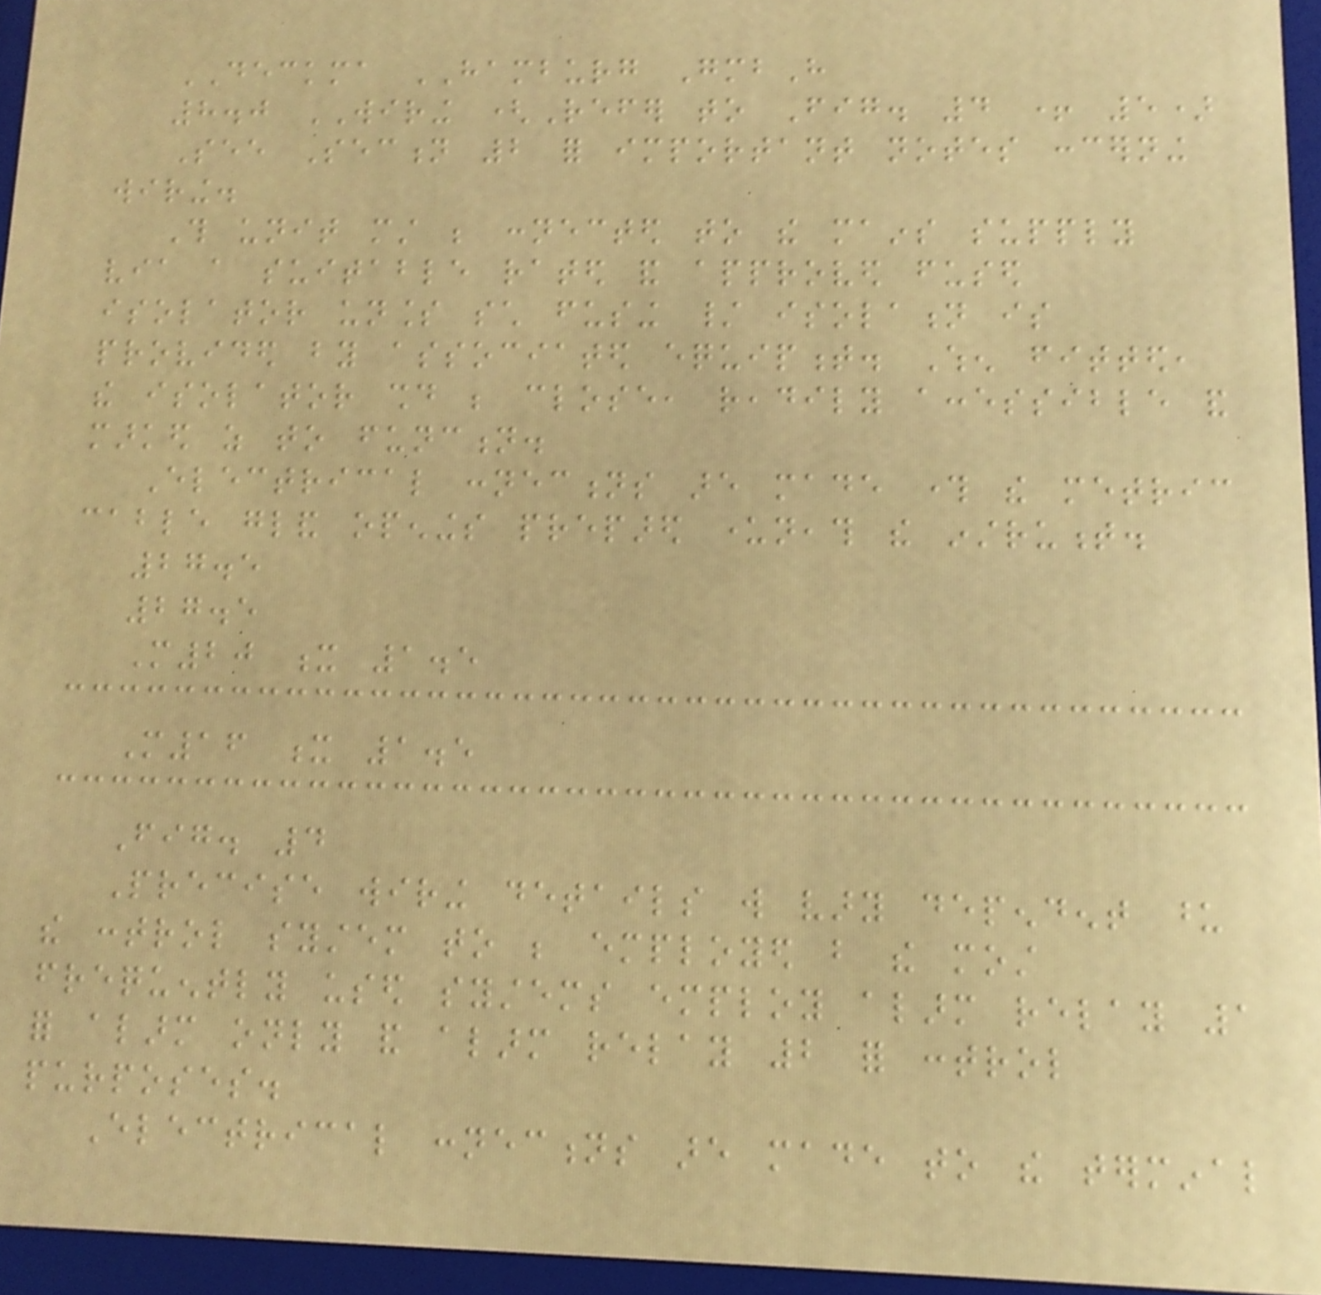DECKMA HAMBURG GmbH
8.0 WIRING (Refer to Fig. 4 + 5)
See Section 2 for important notes concerning
wiring.
This unit must be connected to the mains supply
via a suitable rated and approved fused
isolator unless such fusing / isolation is
provided by associated equipment. When fitted,
the isolator should be close, readily accessible and
marked as to function.
Electrical connections are made through the metric
cable gland openings prepared underneath the instrument.
27.5
27.5
M20 x 1.5
M16 x 1.5
Fig. 4
Precise wiring details will vary dependent upon
the control system to be employed but the most
frequently used systems employ alarm relay 1
for alarm only and alarm relay 2 for control
purposes.
Electrical connections are made to the terminal
